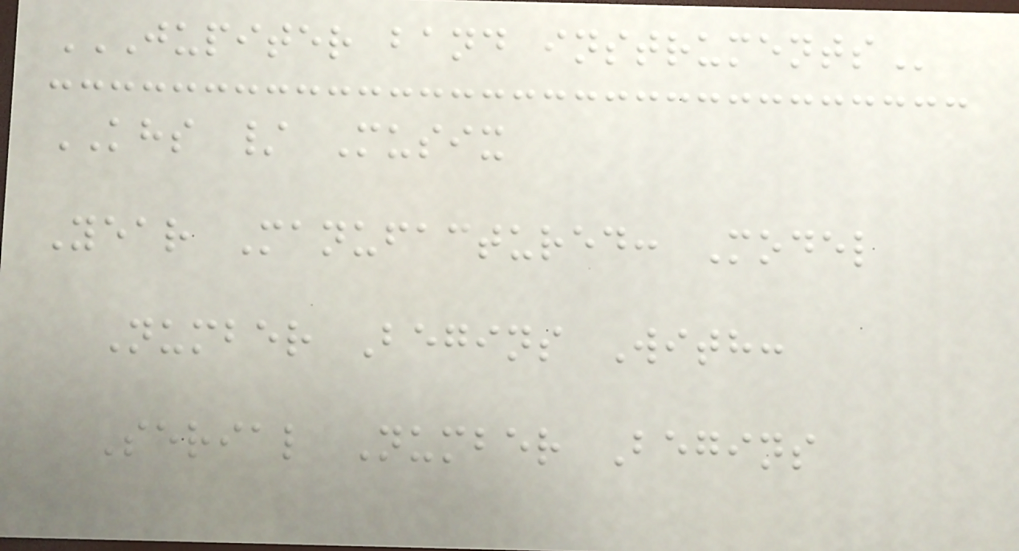JUPITER BAND INSTRUMENTS
KHS / Musix
Year Manufactured: Model
Number Begins With:
Serial Number Begins
